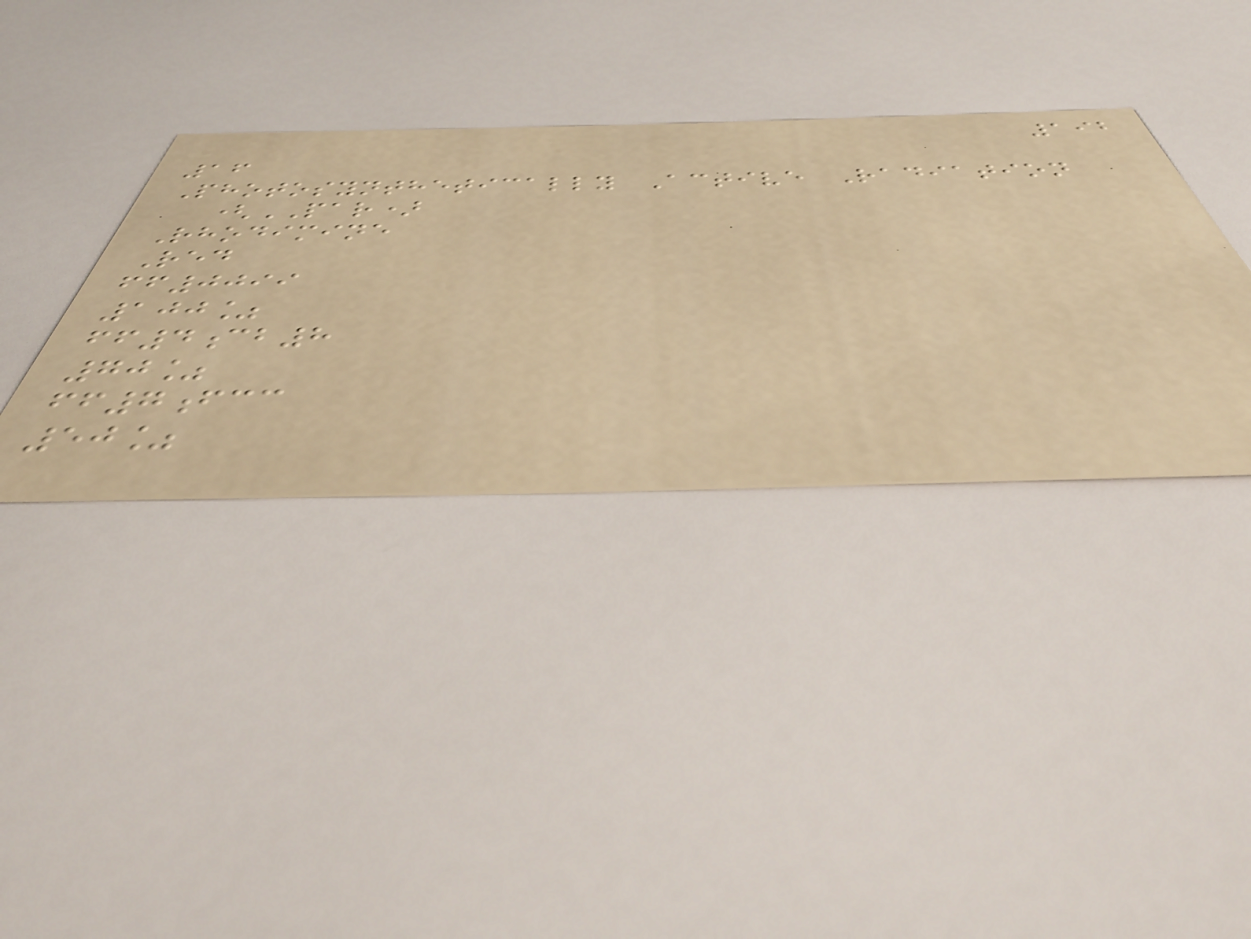192
16
Photosynthetically Active Radiation
(PAR)
Rhodimine
Red
ff0099
100%
ff4cb8
70%
ff7fcc
50%
